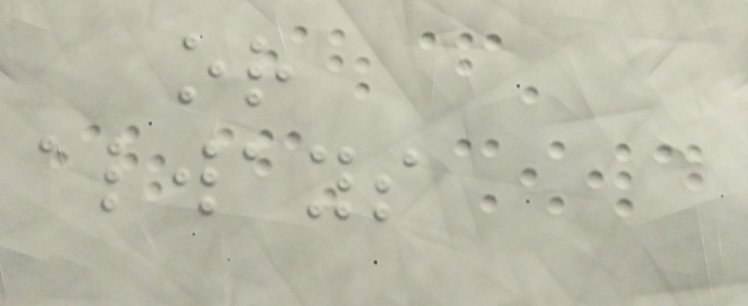or
always
